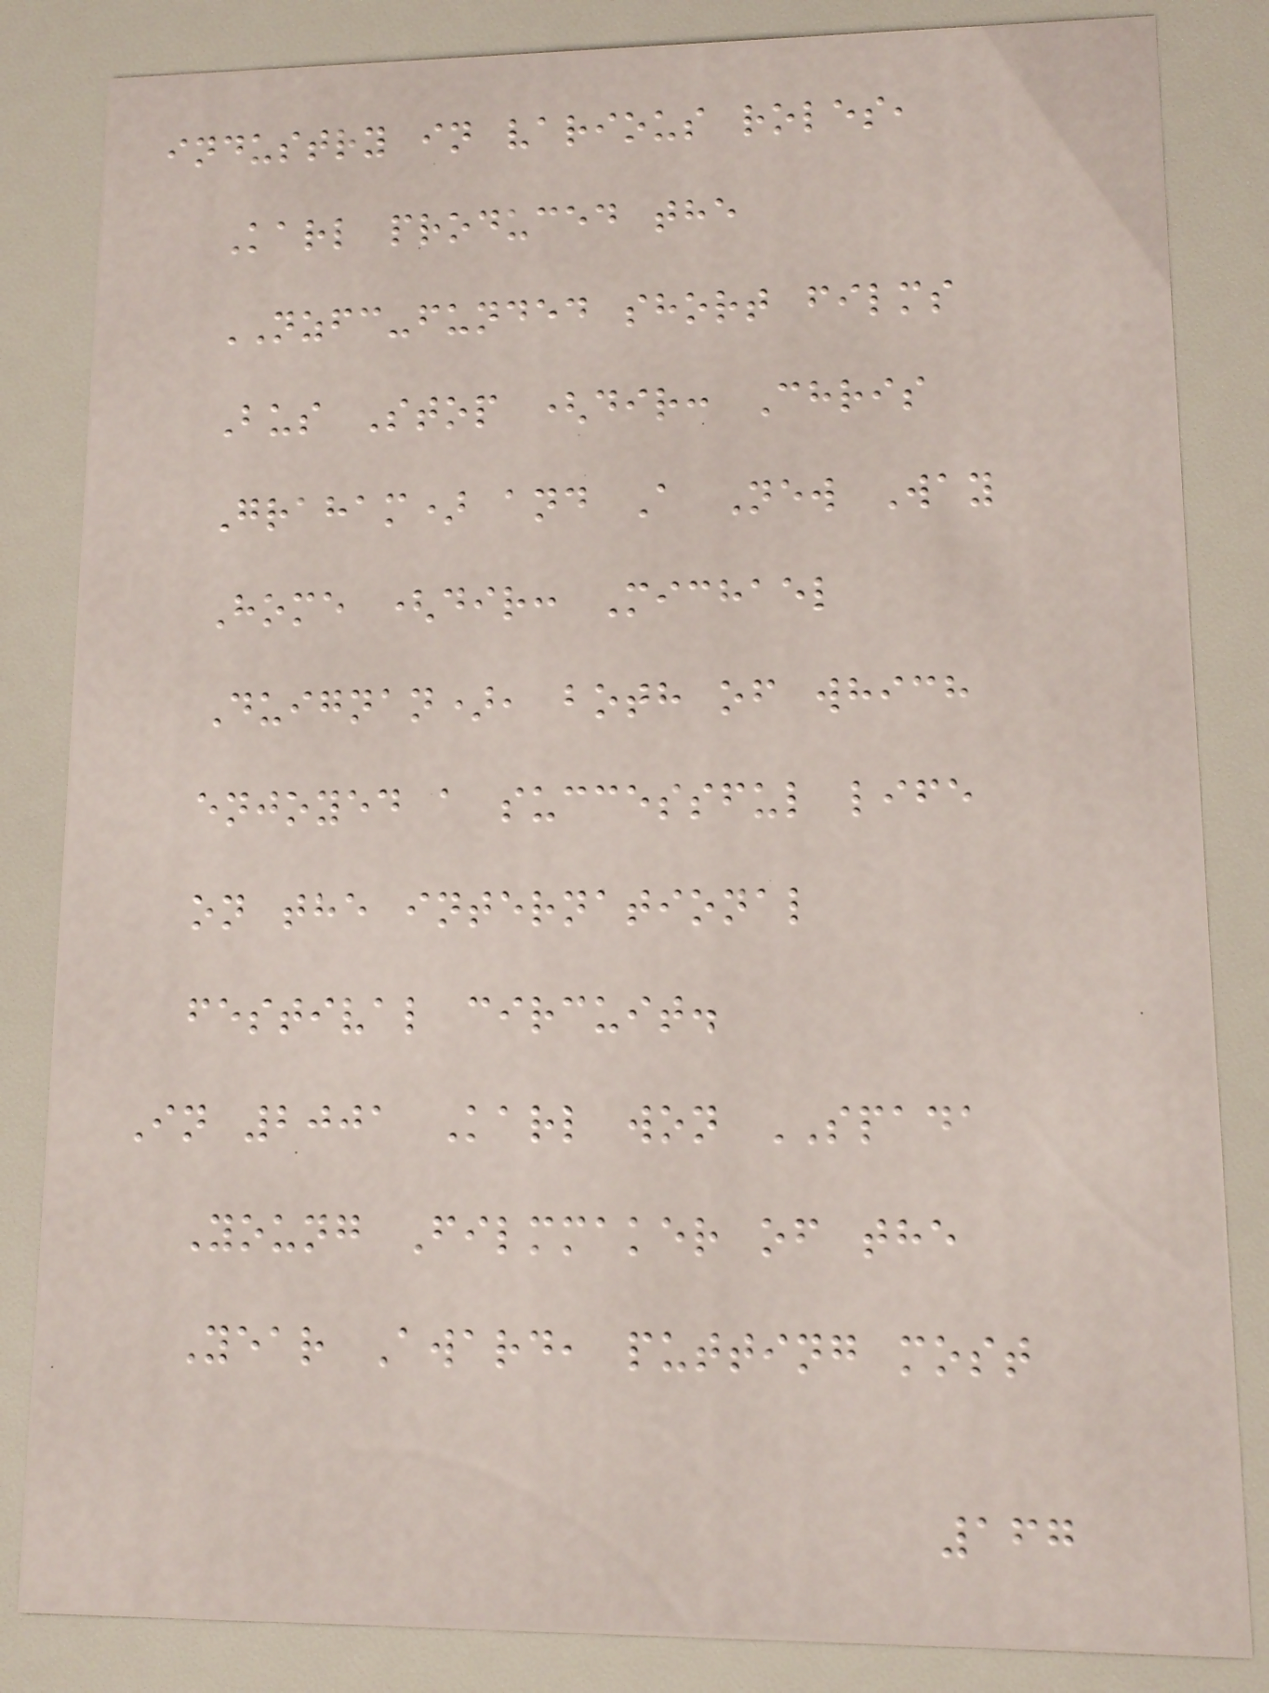industry in various roles,
Karl produced the
NZFC-funded short films
Bus Stop (dir: Chris
Graham) and A New Way
Home (dir: Michael
Duignan), both of which
enjoyed a successful life
on the international
festival circuit.
In 2001 Karl won SPADA
Young Filmmaker of the
Year Award, putting most
167
